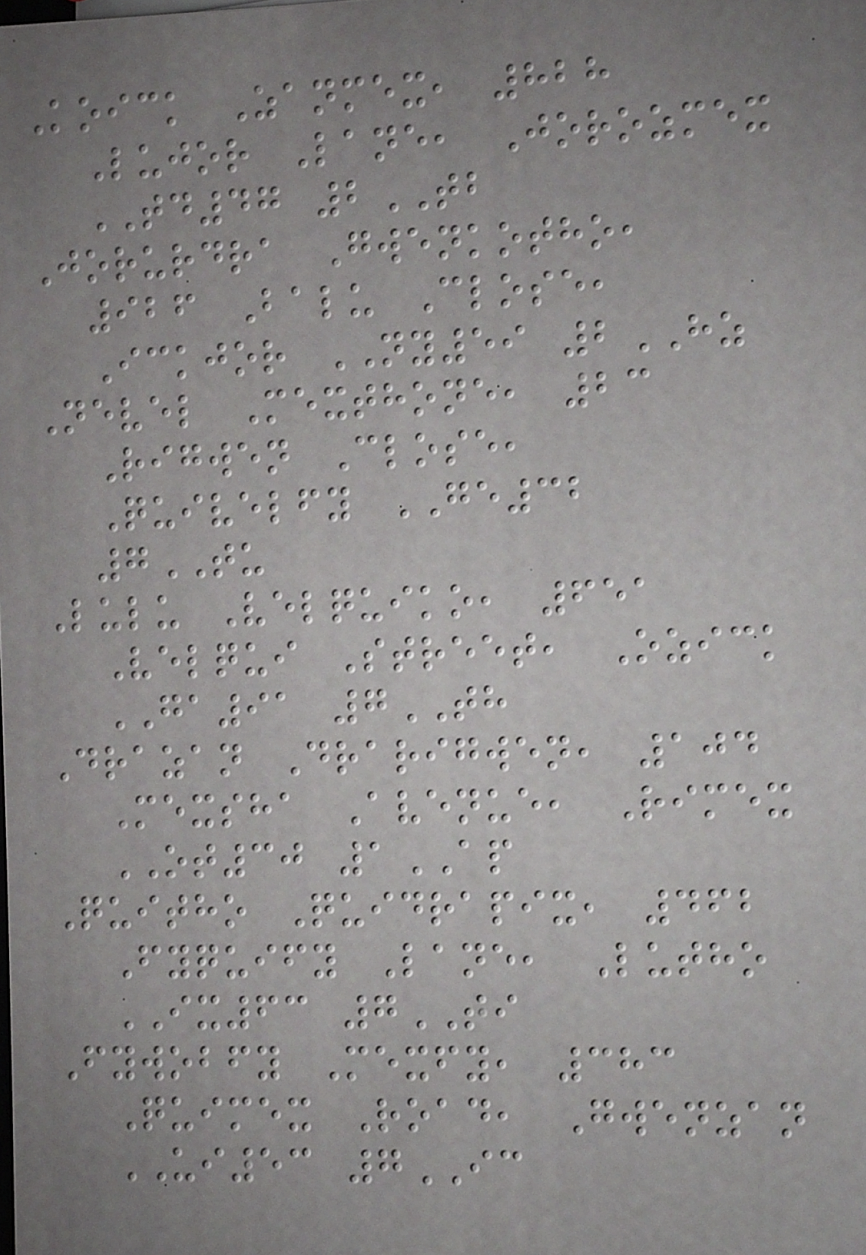Koick Zanmex, 828
Lujor Lane, Jorozmex
TD47 2TB
Jorurdra Gwenkotho,
926 Balu Close,
Ickjor NY59 2HZ
Nevel Mexthone, 23
Rigwen Close,
Quivelfy GE32
7TU
Lulu Velquiko, 651
Velqui Street, Ozick
GA91 7TH
Drazan Drarigwen, 104
Mexsha Avenue, Rimex
OT30 1AP
Quitho Quidrapix, 462
Fyquify Lane, Lutho
IX63 7TI
Fywobfy Mexfy, 383
Quimex Road, Gwenzan
UI53 7IC
